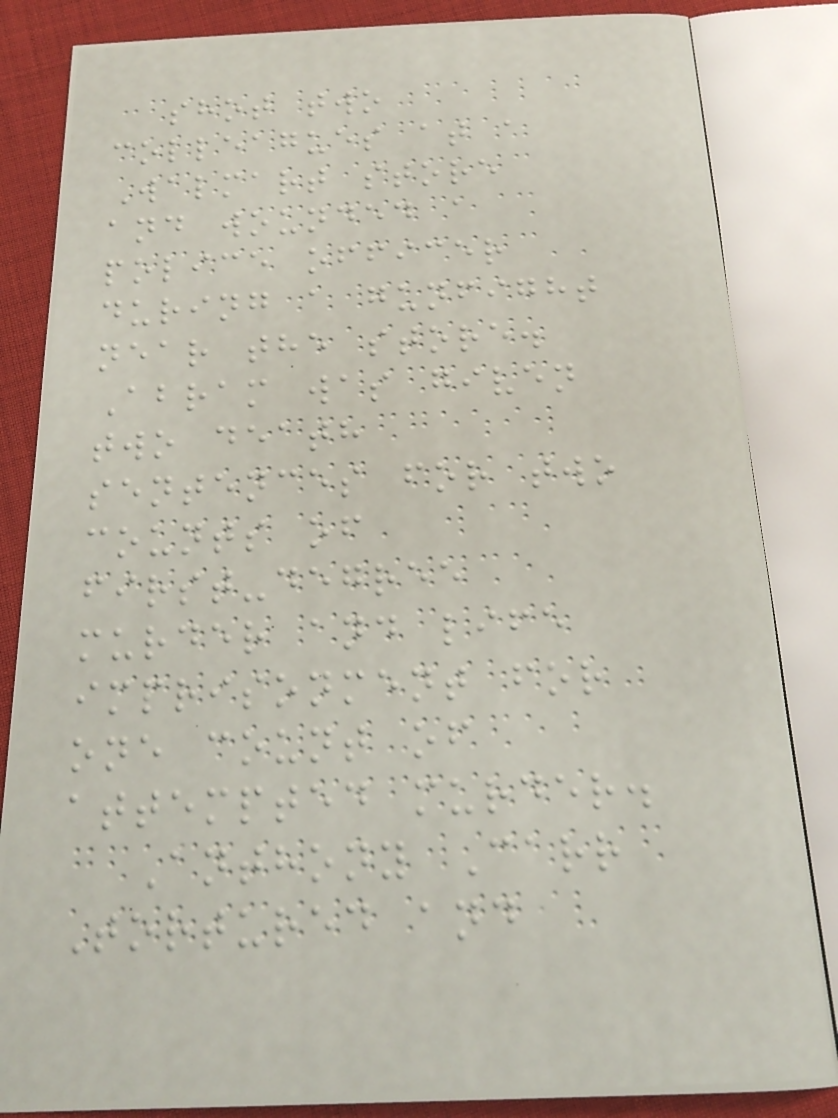shot two
colleagues at a
Walmart store
and wounded a
police officer
during a gunfight
near the store.
Abram was given
two death
sentences for two
counts of
first-degree
murder and life
imprisonment for
one count of
attempted murder.
Anthony Carr
Tortured and
